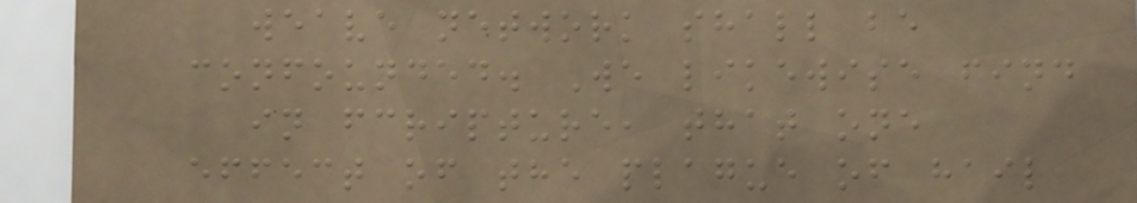weave network shall be
confounded. We likewise find
in fcripture, that one
effect of the plague of hail
